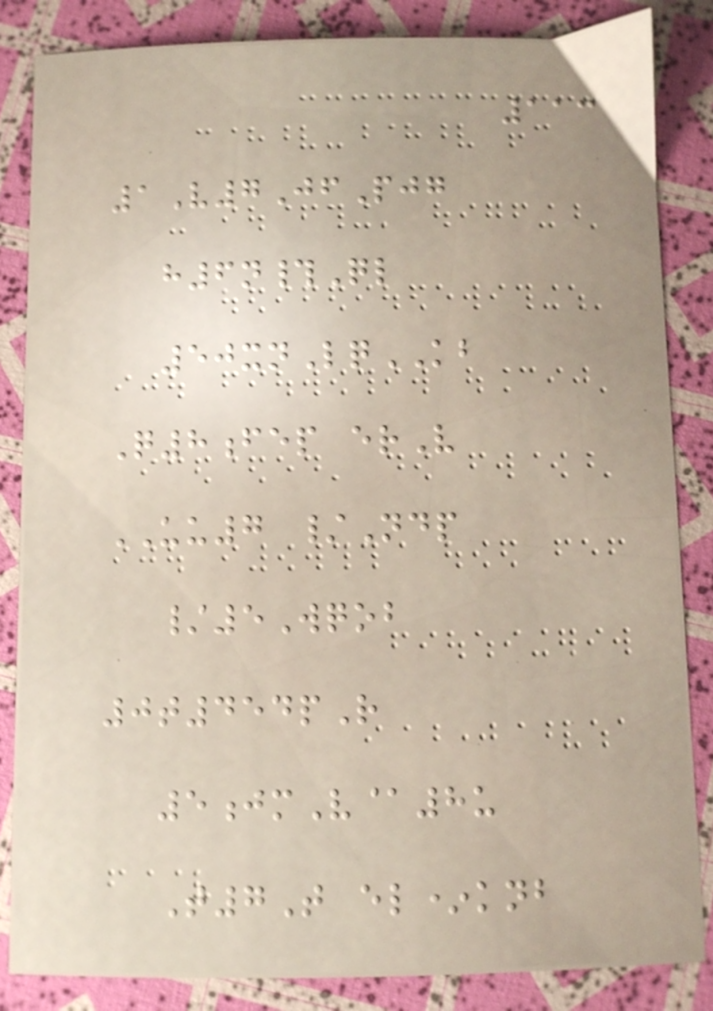113
1V7JfPjg
h6n#Ql
50xnLqKB
Q8fep erV
UU7 /Ndp
/5Wqob
0t454pR
5jmV@8u
T7T el*knb
